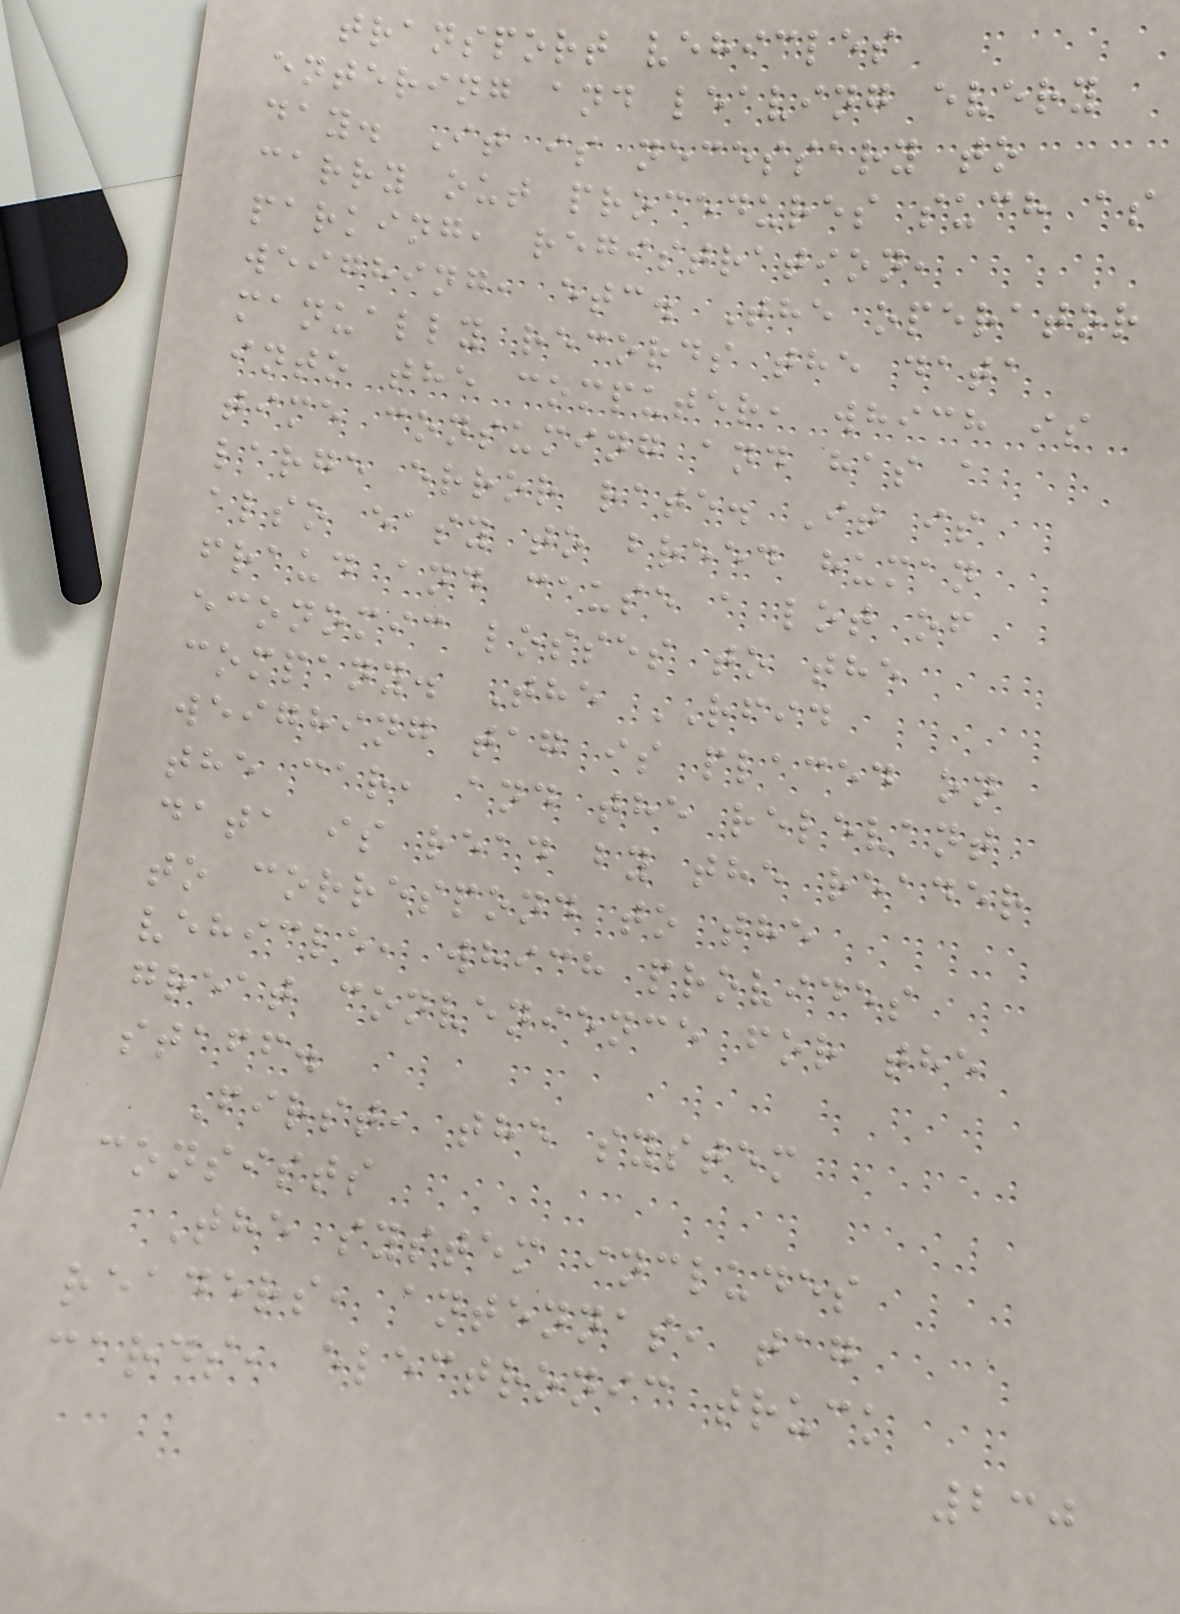transport vehicles
entering and leaving every
day. It is necessary to
carry out procedures such as
parking, registration,
weighing, etc. The operator
manually records the data
into the computer, which is
time consuming and has a
large error rate. It is
also easy to breed human
fraud and cause a lot of
economic losses to the
company. The RFID
weighing tag is placed on
the car, and the relevant
data is read by the reader
to correspond to the
vehicle, which provides
great convenience for the
staff.
First, the system
consists
The system includes
readers, antennas, tag
cards, electronic truck
230
